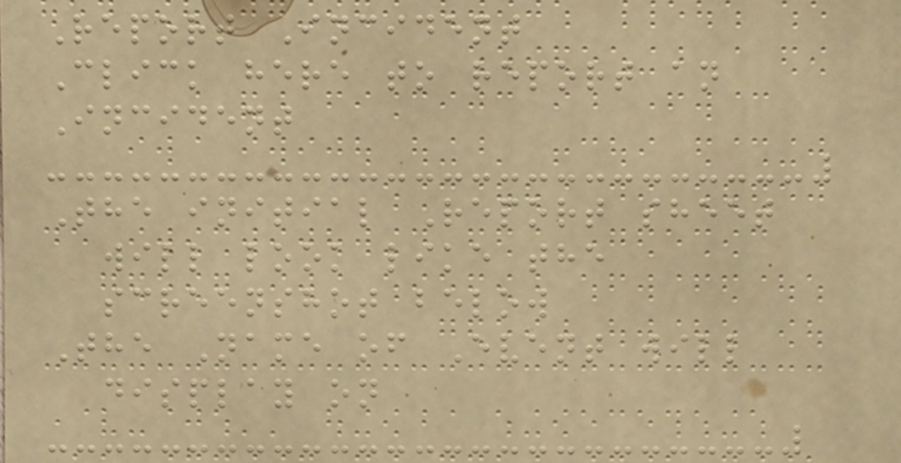Report Incident
Click here to report an
Incident
The initial Report sheet
will look like the
screenshot below
The Name of Event will
display on
